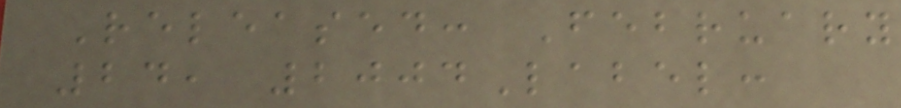Released: February
24, 2004Label:
